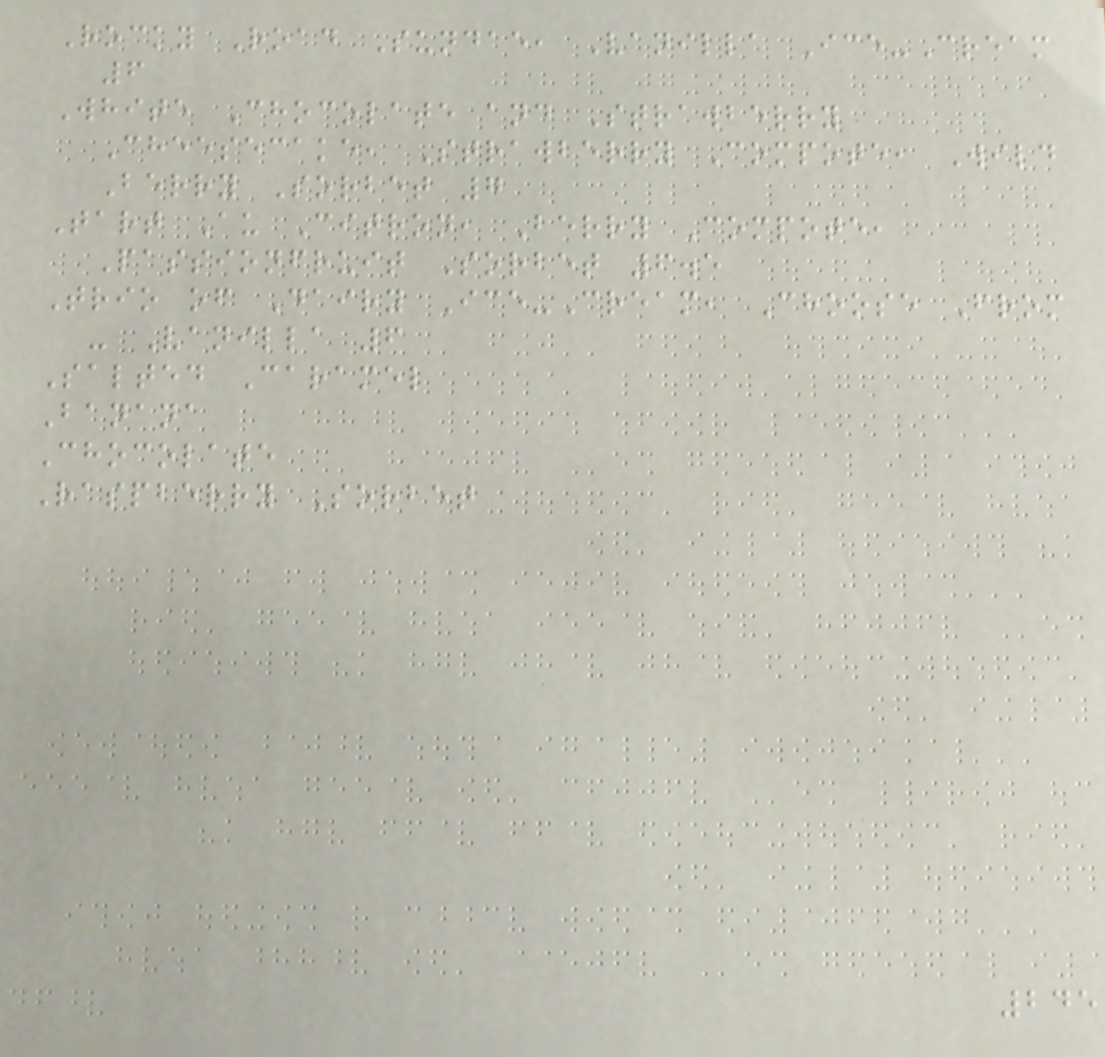Rocky Road Sundae, Vanilla Ice-Cream
6
White Chocolate and Strawberry
Cheesecake, Strawberry Compote, Wild
Berry Sorbet 7
Tart Au Citron, Berry Compote,
Passionfruit Sorbet 6.5
Trio of Dairy Ice-Cream, Choose From
- Vanilla 6
Salted Caramel
Banana
Chocolate
Raspberry Sorbet
245
